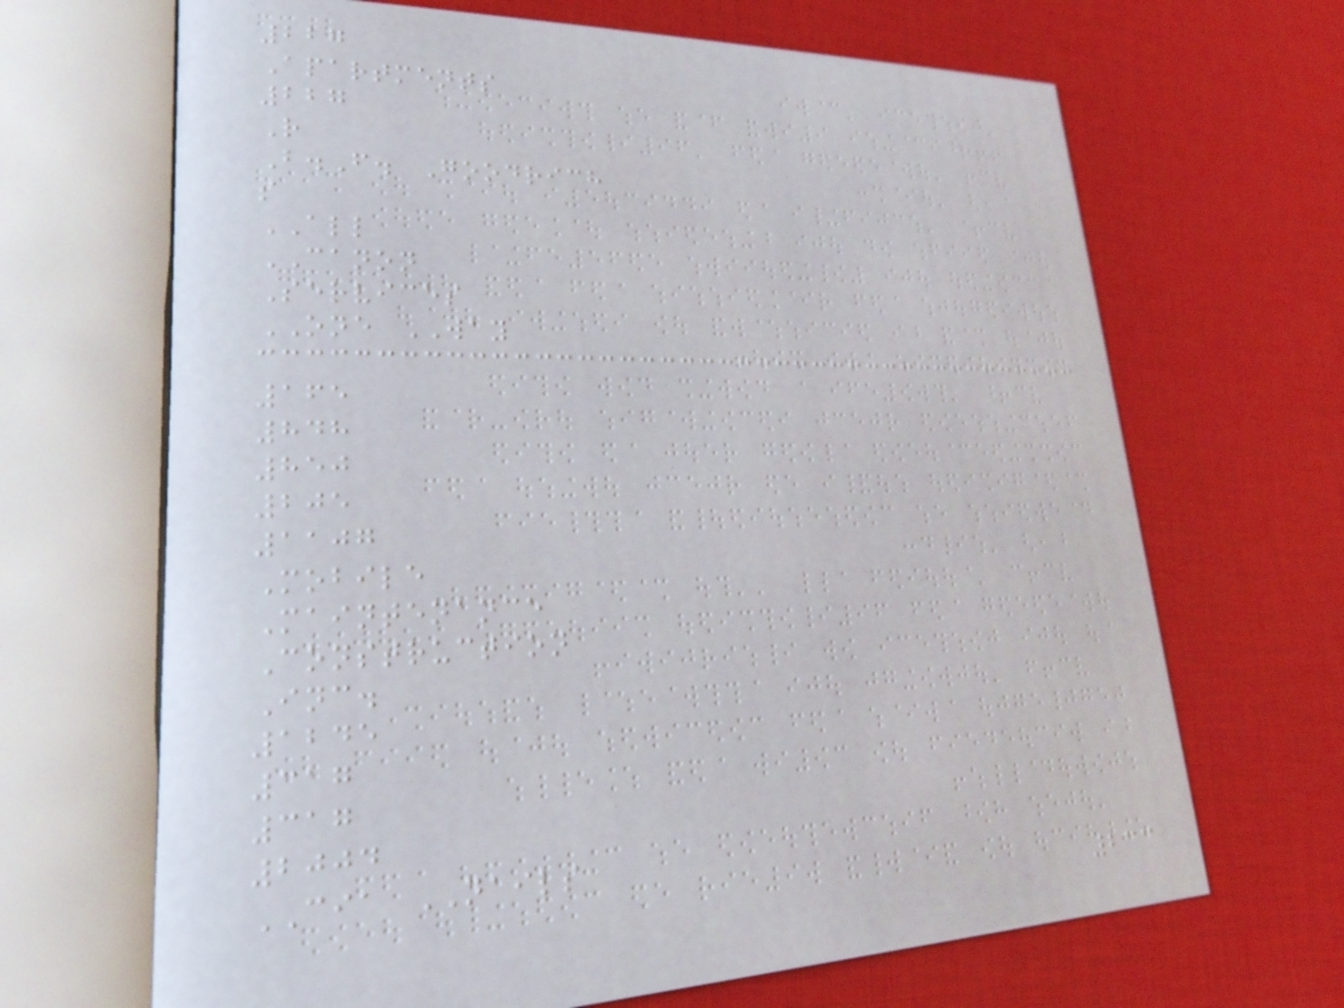227
Apartments
227
R
B.F. Goodrich
s
ALL
CANON
Services
ONE WAY
165
848
850
205
1107
Mobile
Maintenance
Construction
Inc.
1245
317
317
2004
CIA NAILS
233
